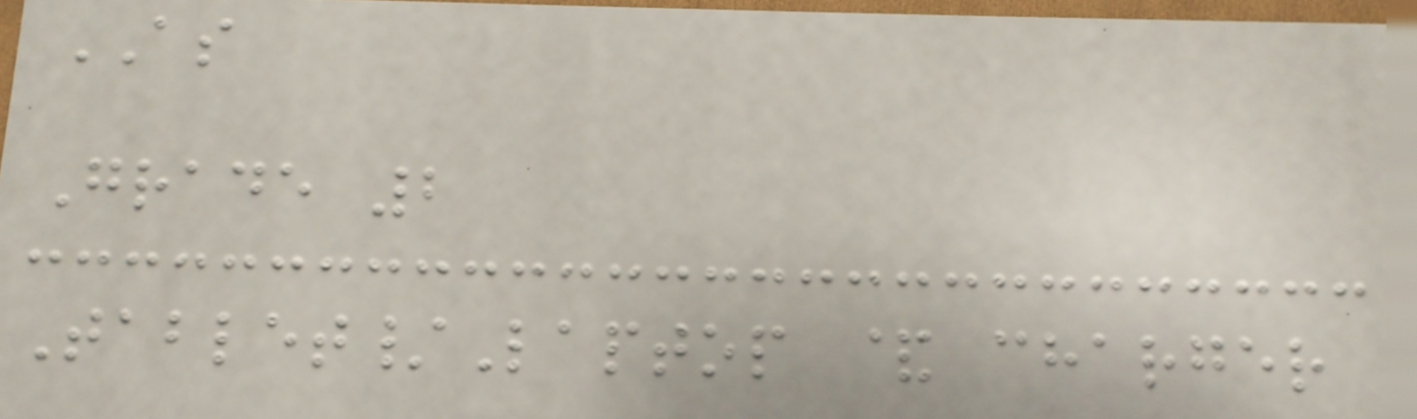AS
Grade 2
Tablet/Laptop & charger
